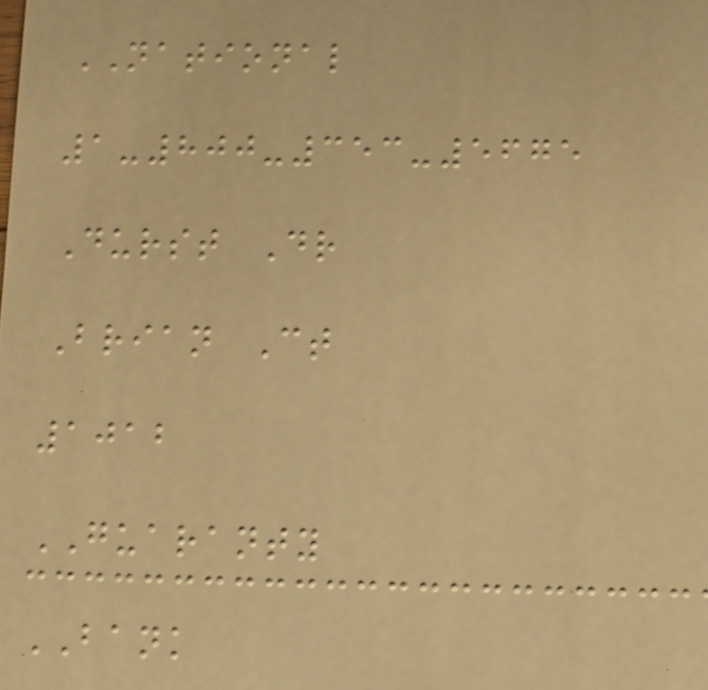NATIONAL
1-800-353-5675
Durst Dr
Brian Ct
1012
GUARANTY
BANK
